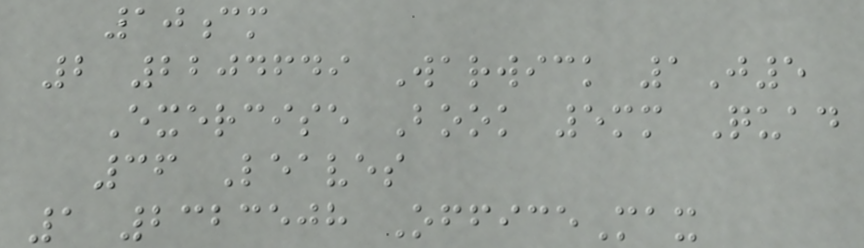10cm
2 2204649 Warwick 1J5
Exercise Book 5mm Quad
36 Leaves
1 2323508 OfficeMax
